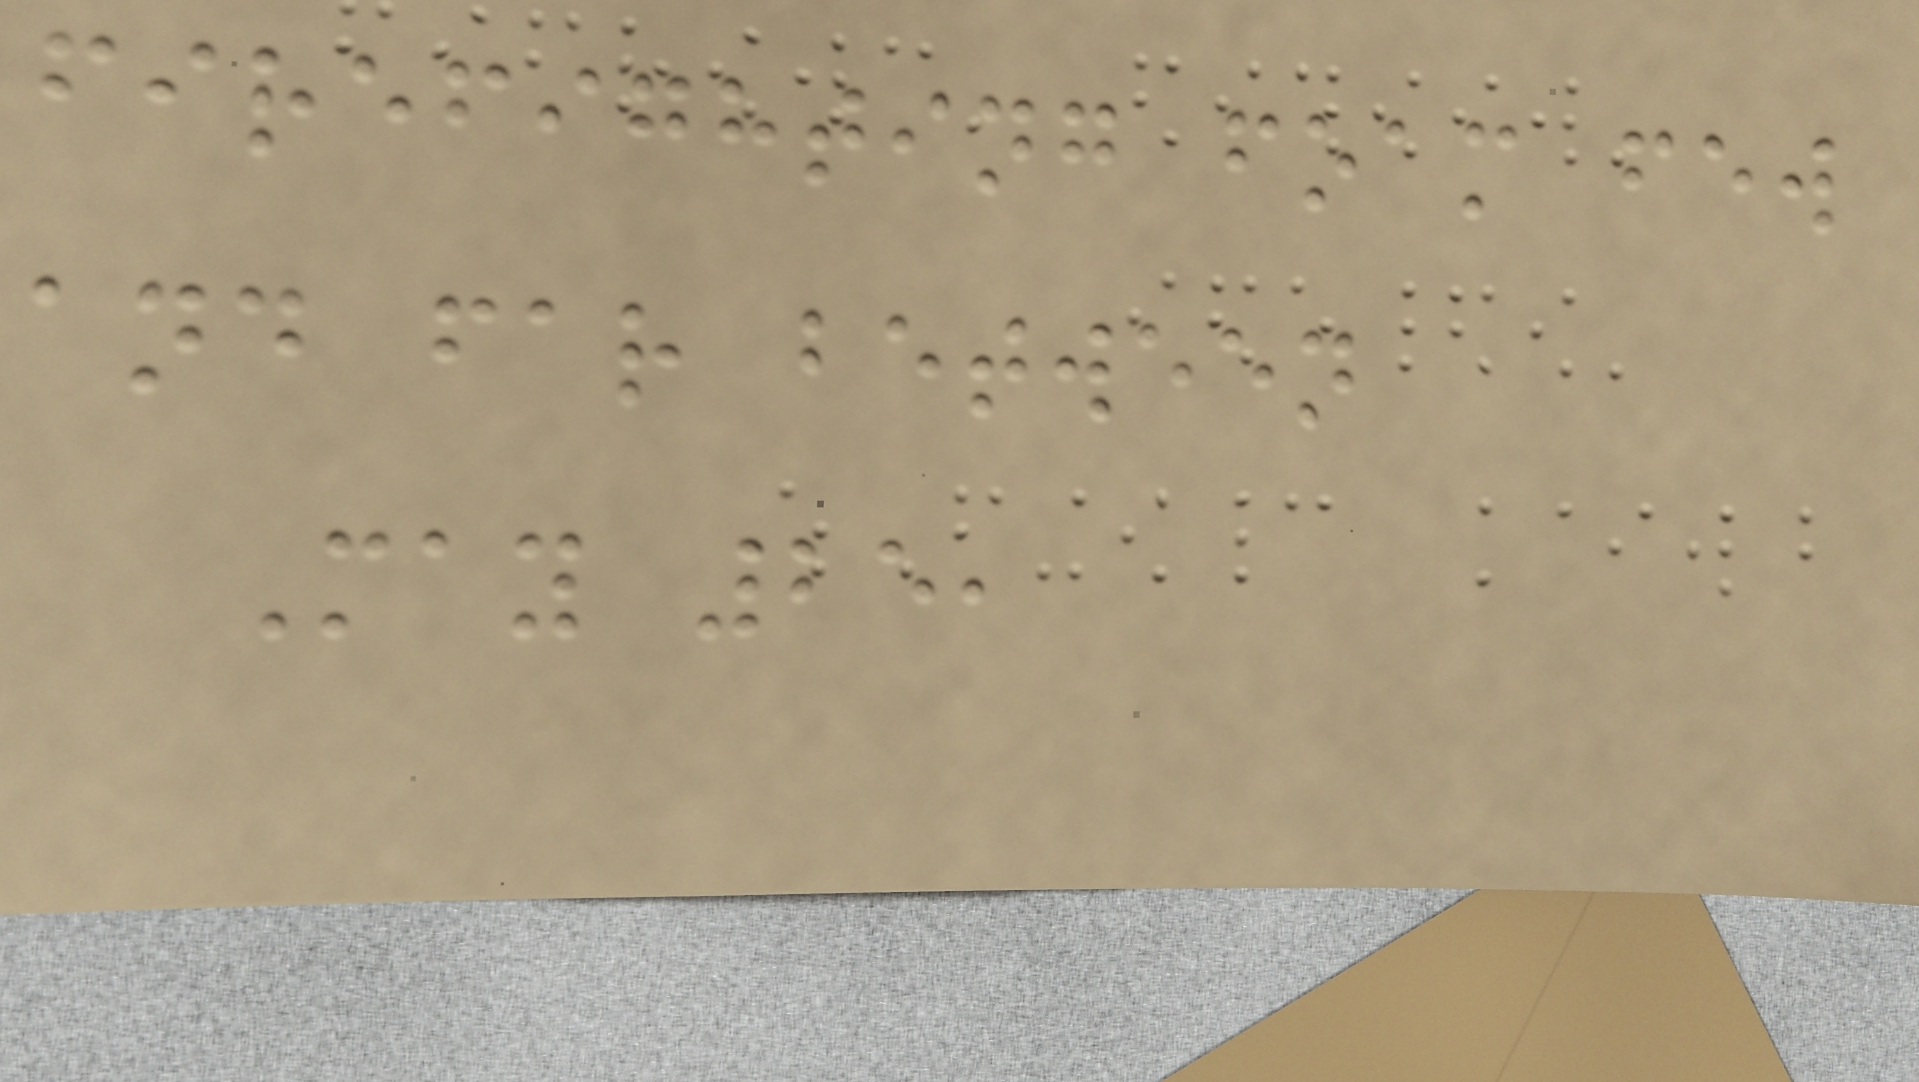firefighting foam few
and far between
May 25,
